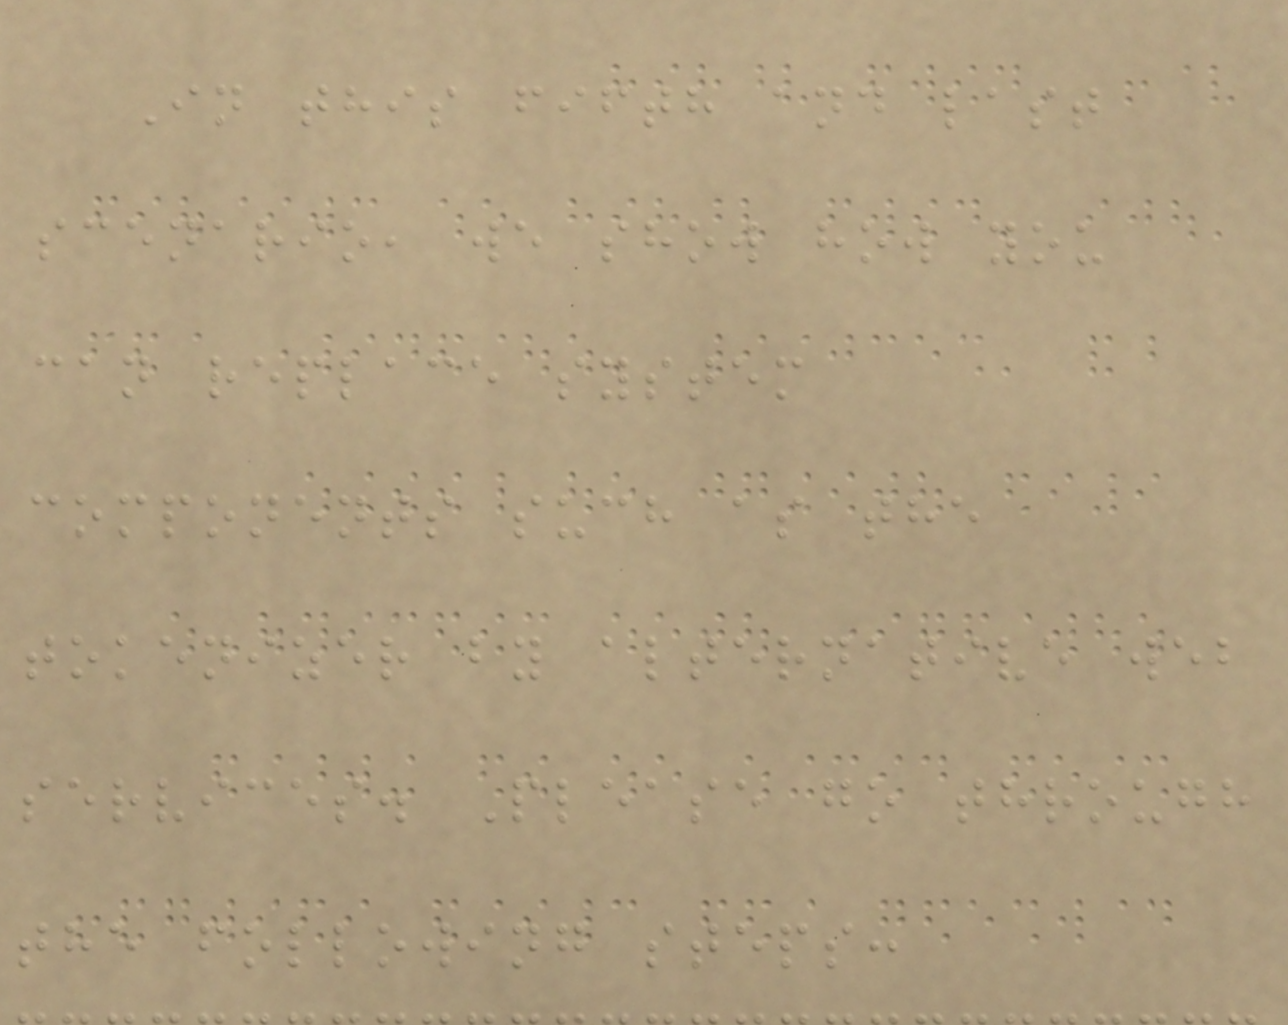In this fifth and last
scenario, we show how you
can replace system
components such as the
tokenizer by alternative web
services. Please go through
the following steps:
